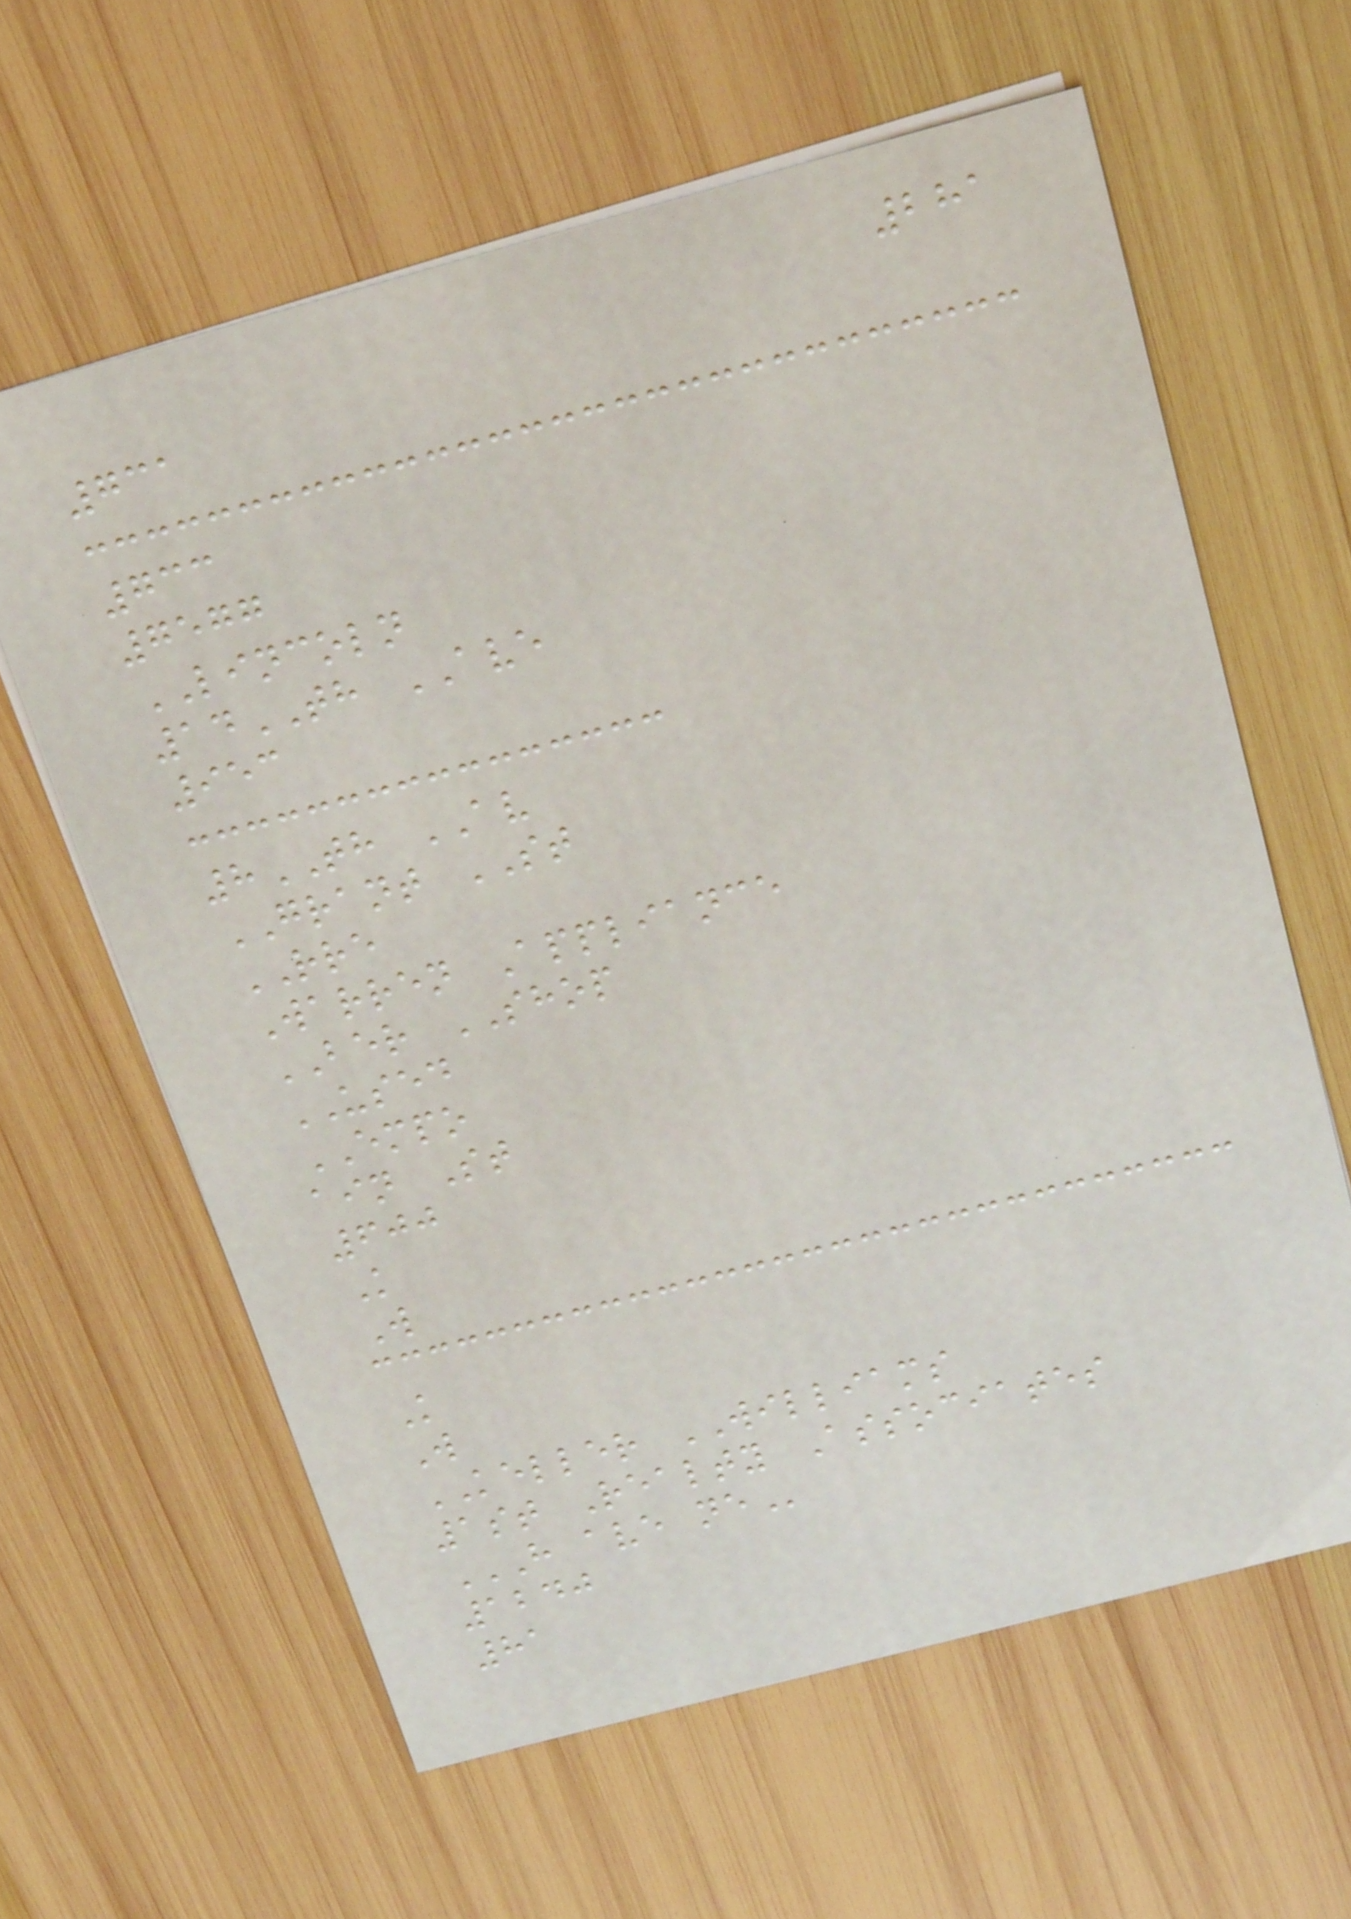281
731
733
7577
LINCOLN
14TH AVE
953
8TH AV
GRANT ST
RRE
Warren Appliance
BER SHOP
USED
EMPO
ain St
600
K
W
K
W
KELLER WILLIAMS
1st Realty Associates
H AVE NE
1240
81
